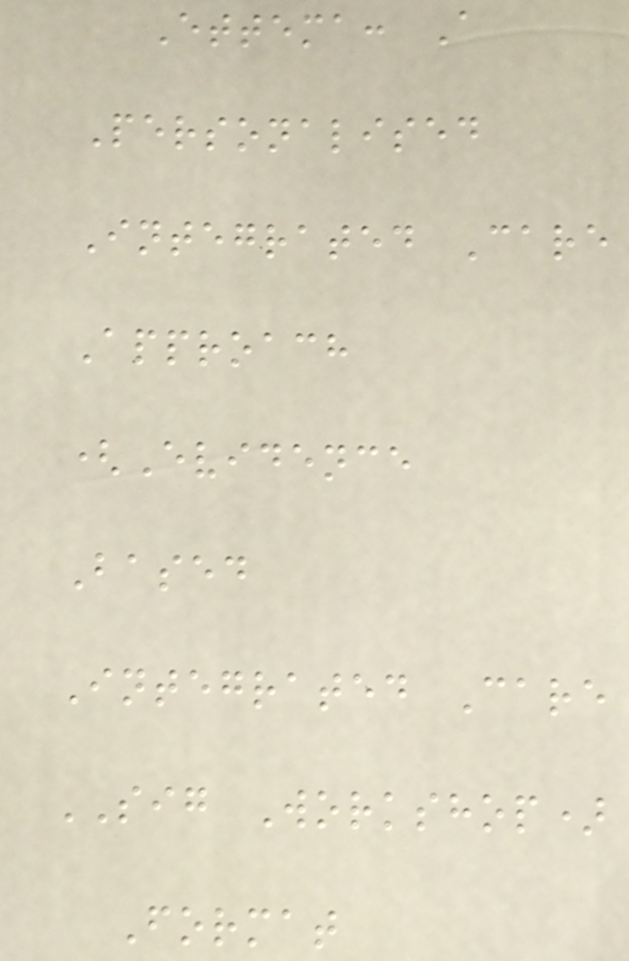Ettema: A
Personalised
Integrated Care
Approach
(Evidence
Based
Integrated Care
SIG Workshop)
Format
